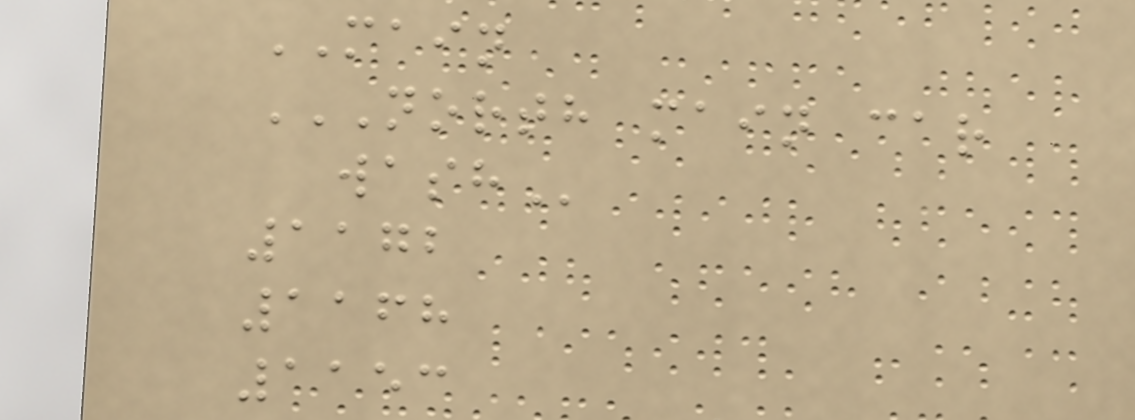MAIN
NORTH MAIN CAR
WASH
1172
1168
1153
